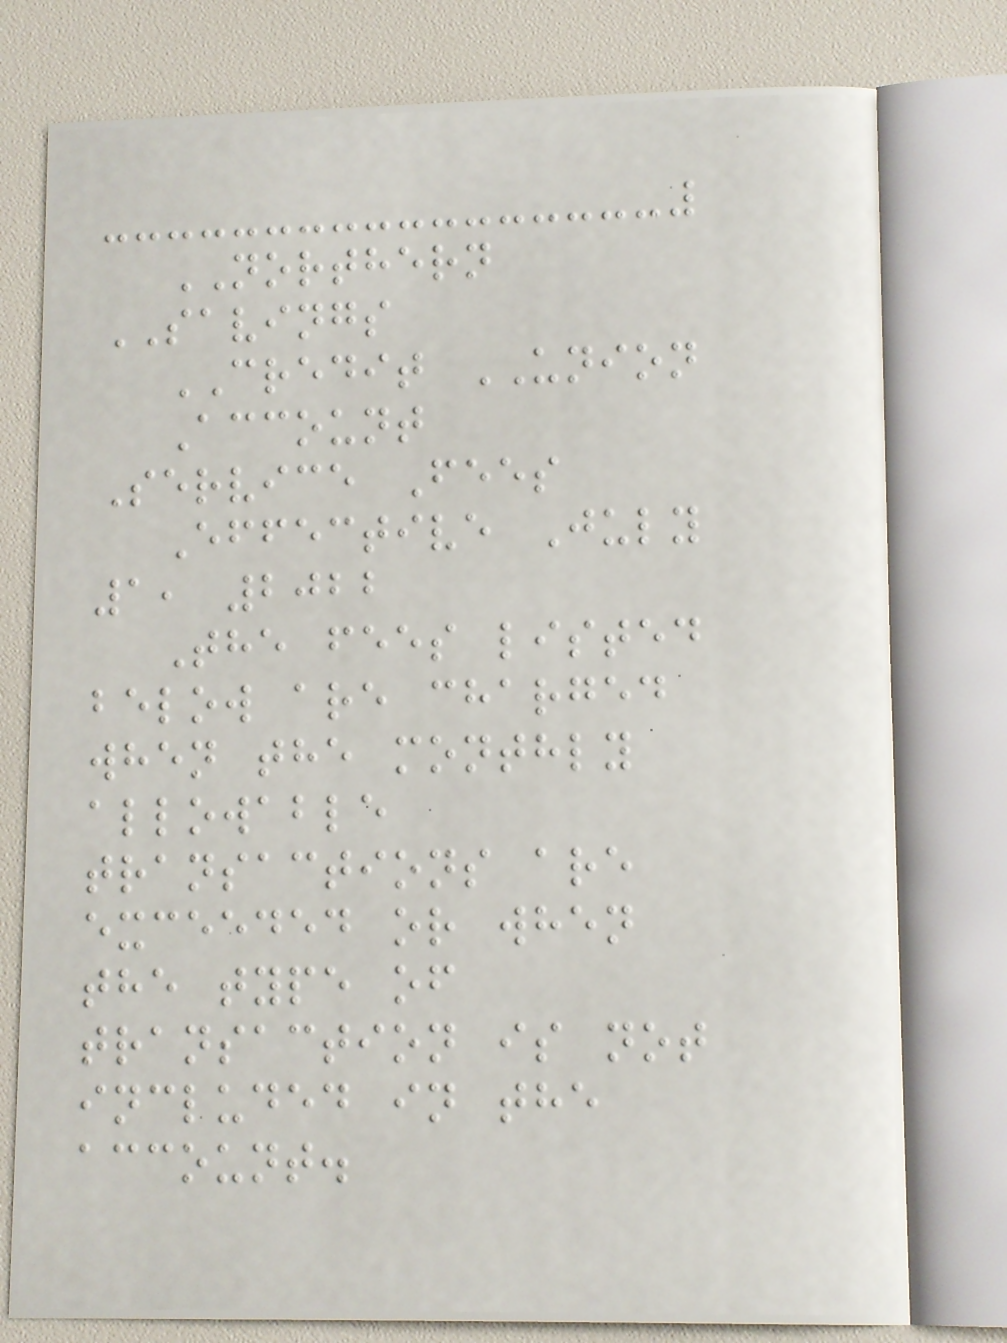NORTHERN
SAVINGS
CREDIT UNION
Account
Service Fees
Effective July
1, 2022
The fees listed
below are charged
when the monthly
allowable
transactions are
exceeded or when
the type of
transaction is not
included in the
account.
